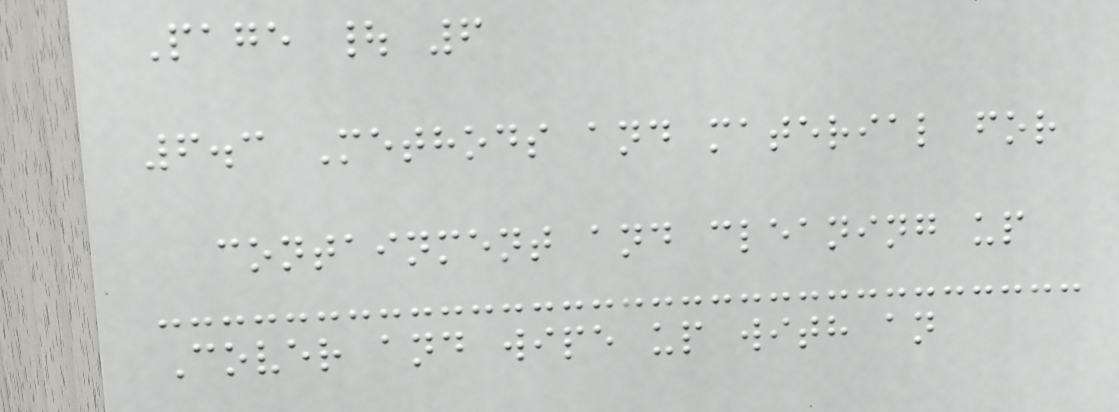Page | 6
6.3 Methods and material for
containment and cleaning up
Cover and wipe up with an
